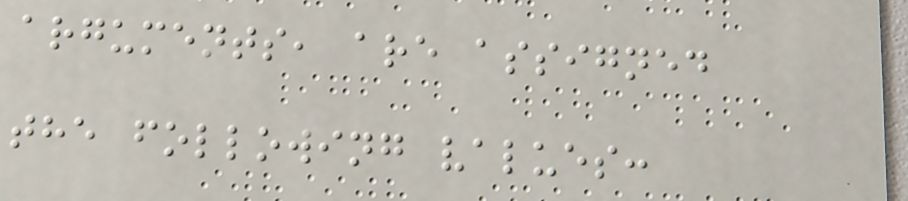arguments, are assigned
the following values:
